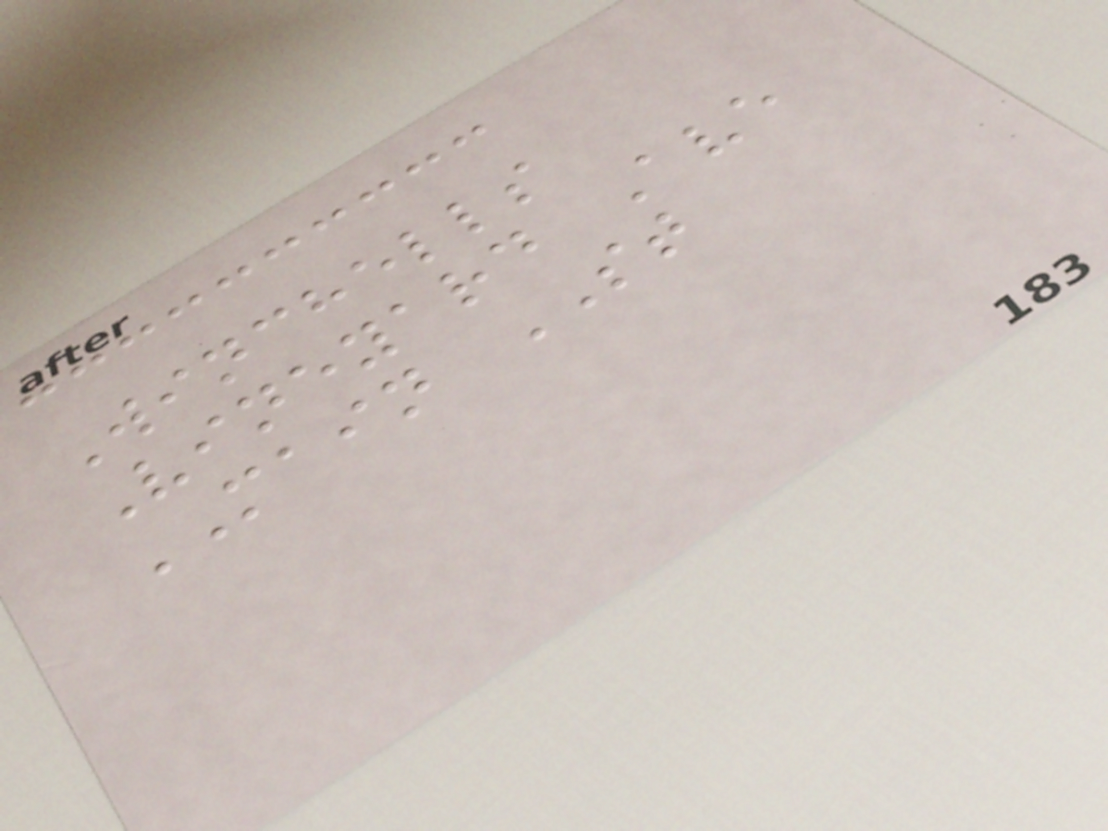Winchells
Vineyard Ave
MAIN ST
